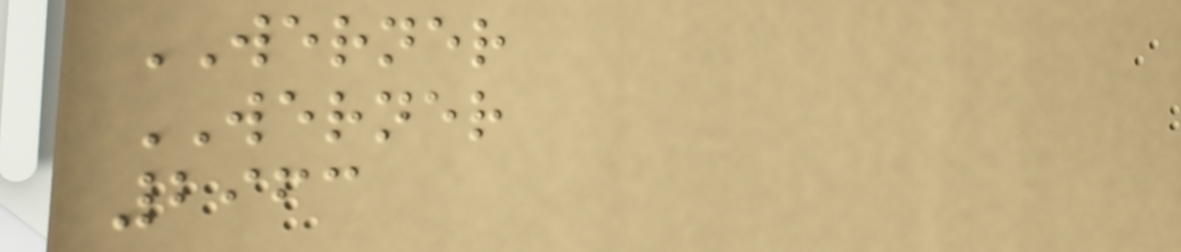WERNER
WERNER
2963
